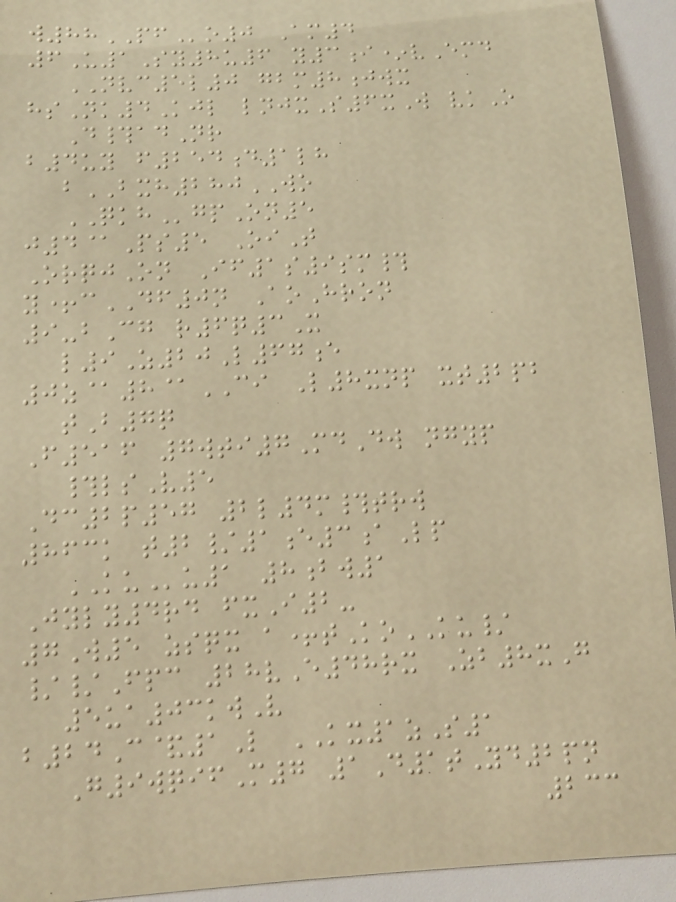w88PFo0 Am4
6U1Sy8u6 y3i*vEmd
NVC5l0 gbm8jwx
hsNk4Kjl lnjxS6xW vkO
D#adNr
b4uy f254d1lh
bBXH280WO
QKHgpOn5
j4@Ps5 OiT
OrqjOn If1s9sm#
y+cDF0n AoHron
9-bCg r6q3X
l9Z20L67e
0z@8@CI L8xnp xt2pb
tB7q
F516 7wti7MdDw ngyp
#lsV5
Dc2p57 2l4m#trw
863k t2/1e3aLp
KUu1 8bw1
Jyly4rd fxI2-
7W5 zsqx a+tKoKU/
//Fpc 28vE48rx Zb8xG
5ua03kwV
b24C&1L KX1zS1
G9wqifM7 1D1tYd2pn
233
